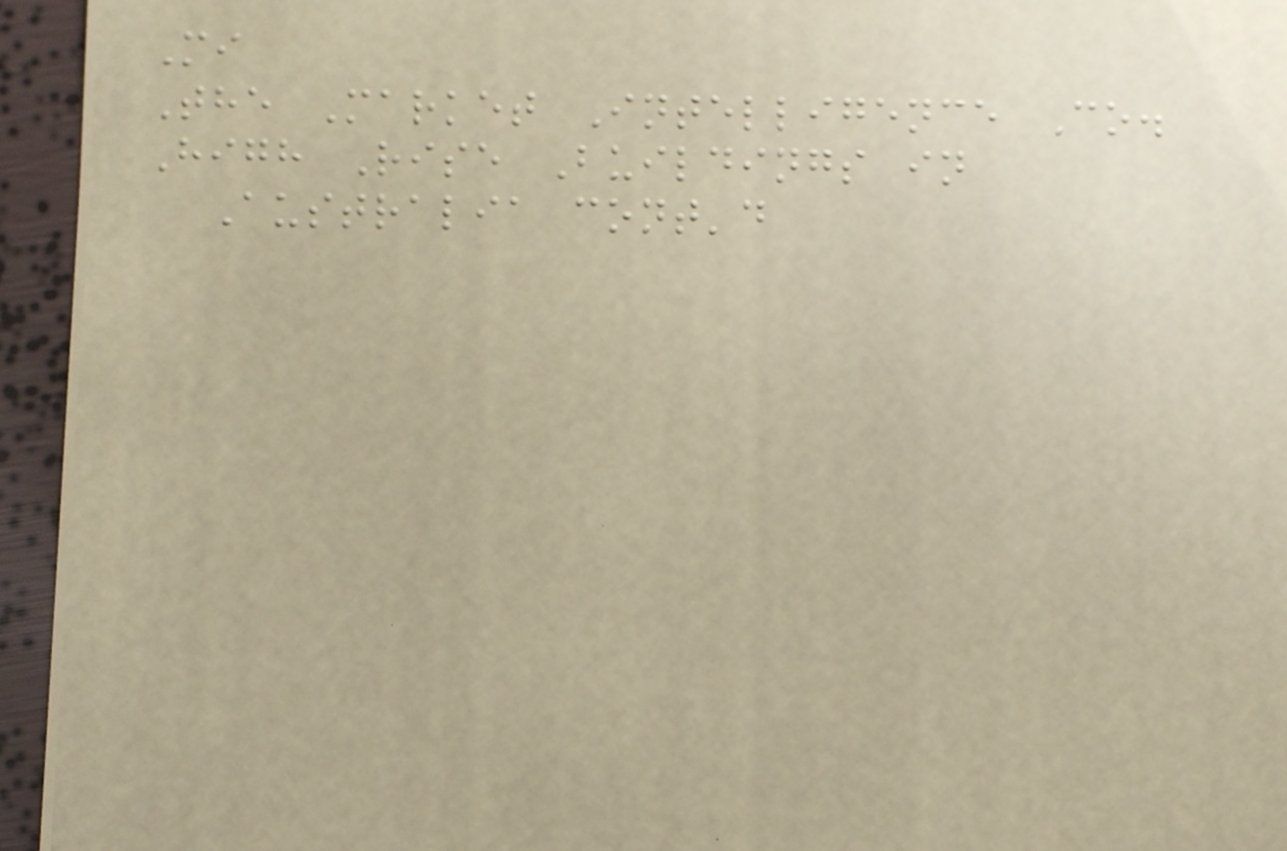Mi
The Market Intelligence Co.
High Rise Buildings in
Australia cont'd
